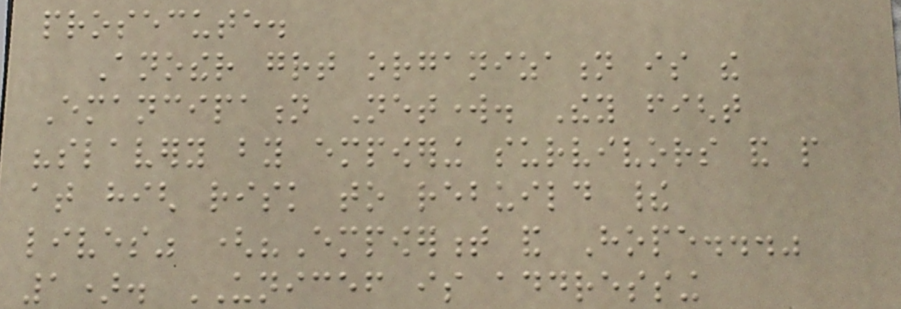prosecute.
Another great organization is the
Emancipation Network. They fight
"slavery by empowering survivors and people
at high risk to rebuild their
lives" ("Empowerment and Hope..."
1). UNICEF is addressing
